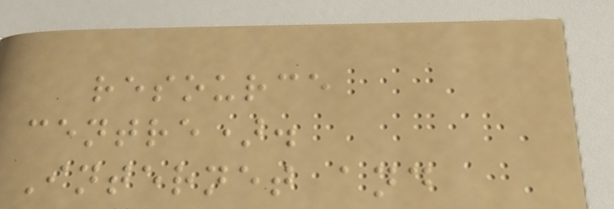resource
centre).
Internet and
